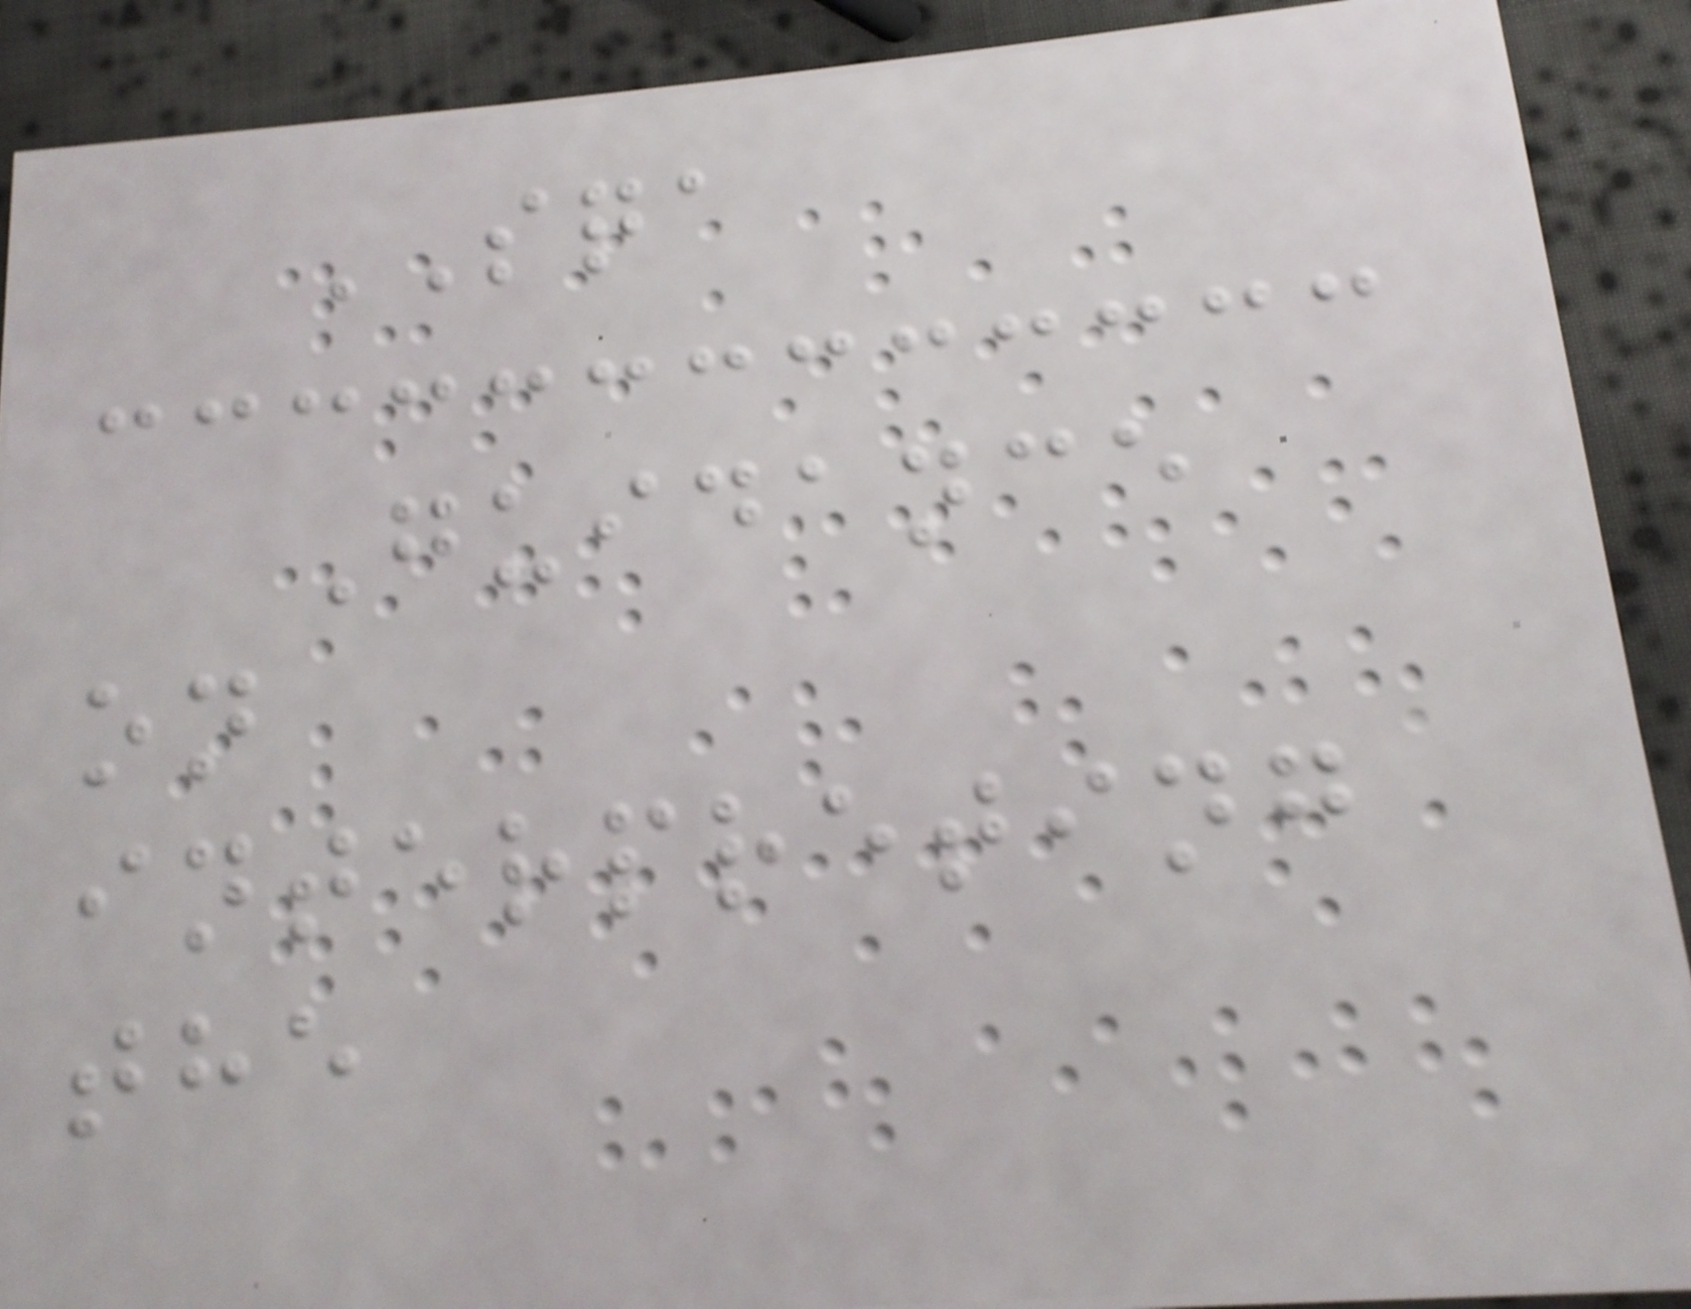SQA
Guidance
on
interpreting
the
